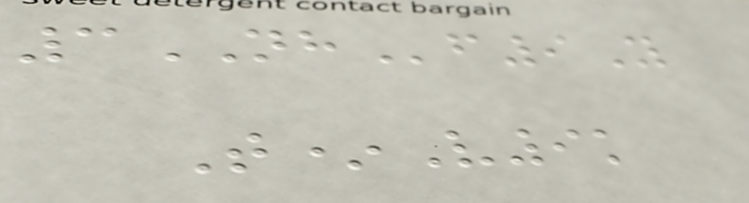3NHf9Y
T*V9k
